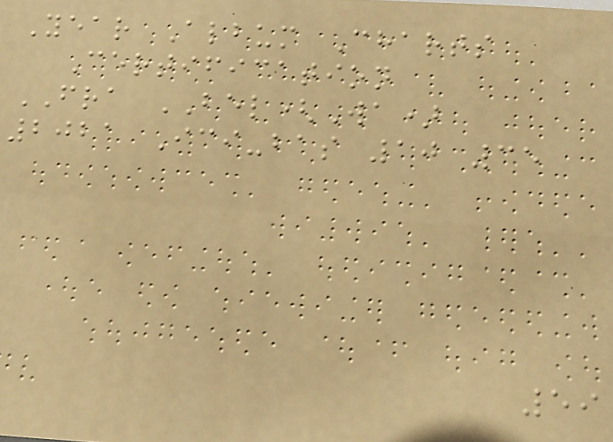Year Album Charts
Certification
FRA BEL(Wa)
2021 Ici-bas 10 35
59
